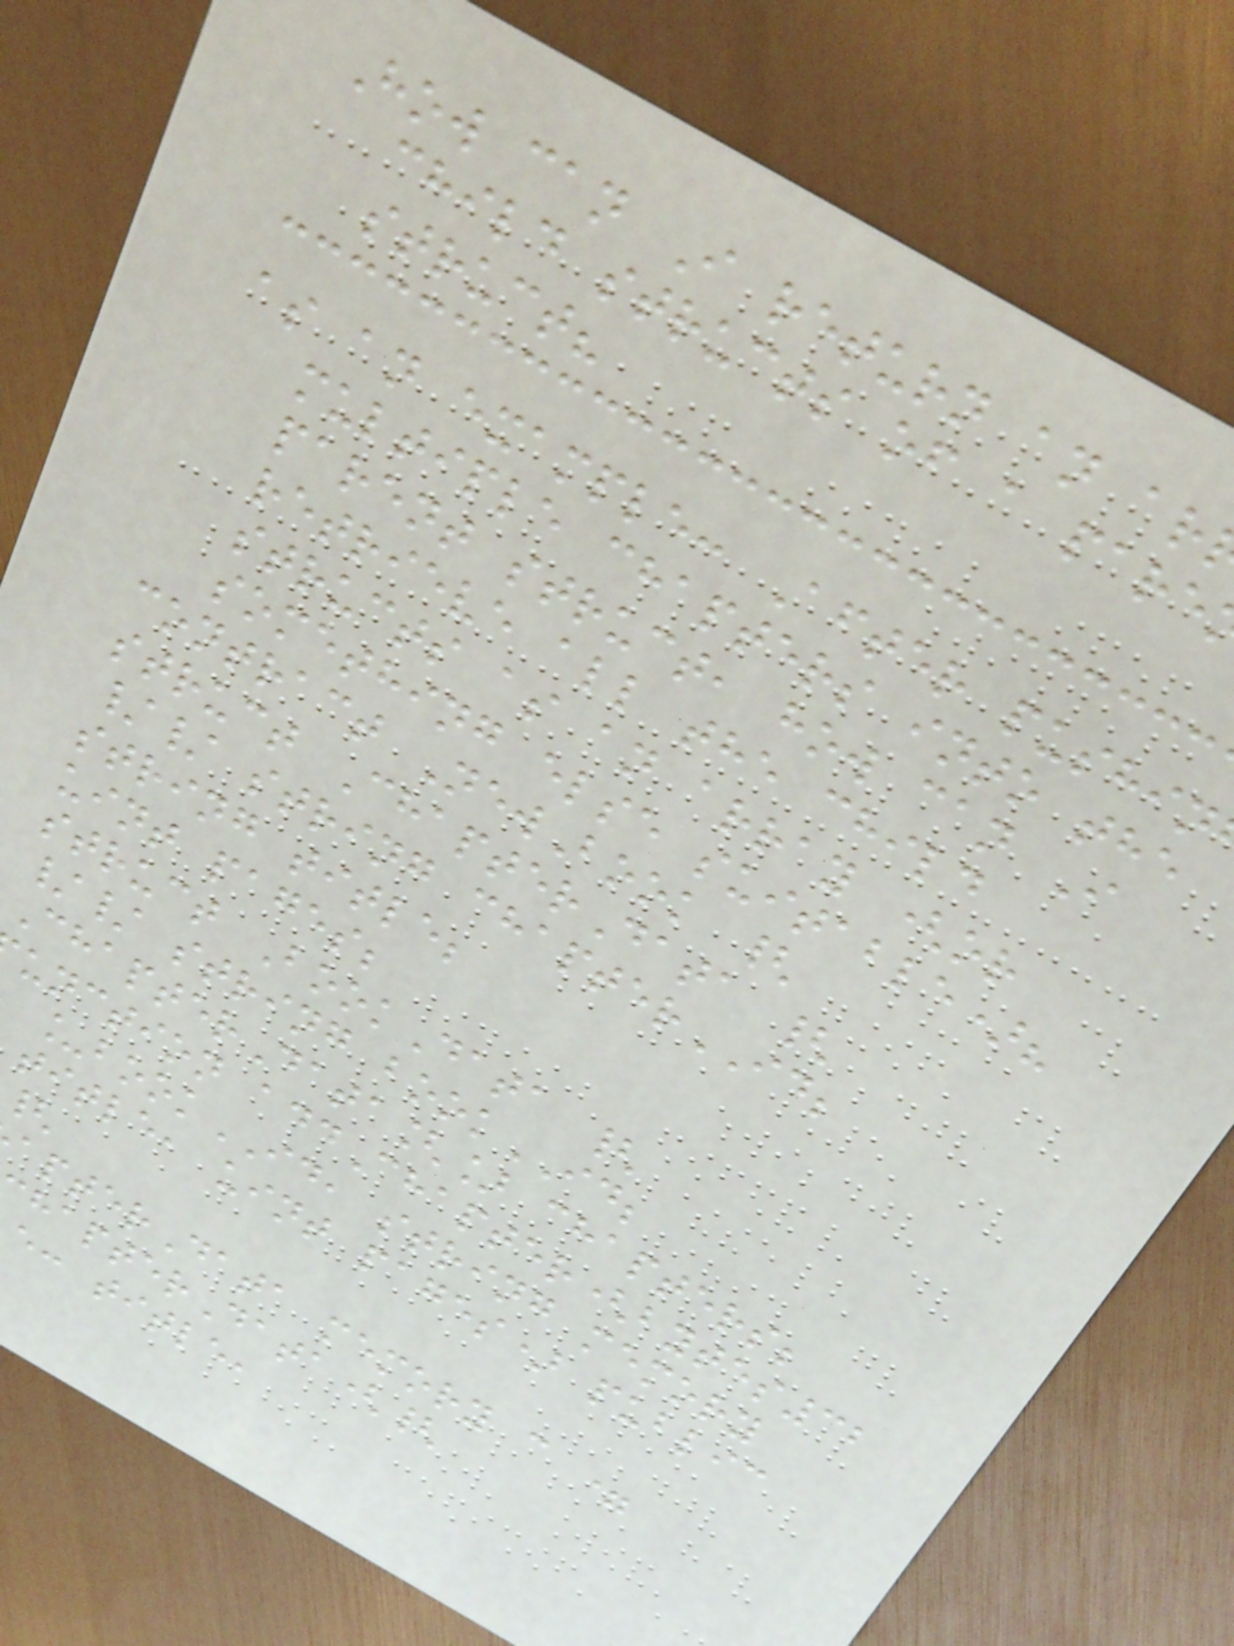How can I return an ar
child structs of a pare
struct?
as an example: After pushin
multiple chapters into the
parent struct, how can I
retrieve all the child
structs as an array (or
something else suitable)?
contract NewBook {
struct ChapterData {
// string chapterID;
string title;
uint pages;
struct BookData {
// string bookID;
ChapterData[] chapters;
unction addChapter(bytes32
_bookID, string memory
title, uint pages) public
apterData memory c =
hapterData({
e: title,
